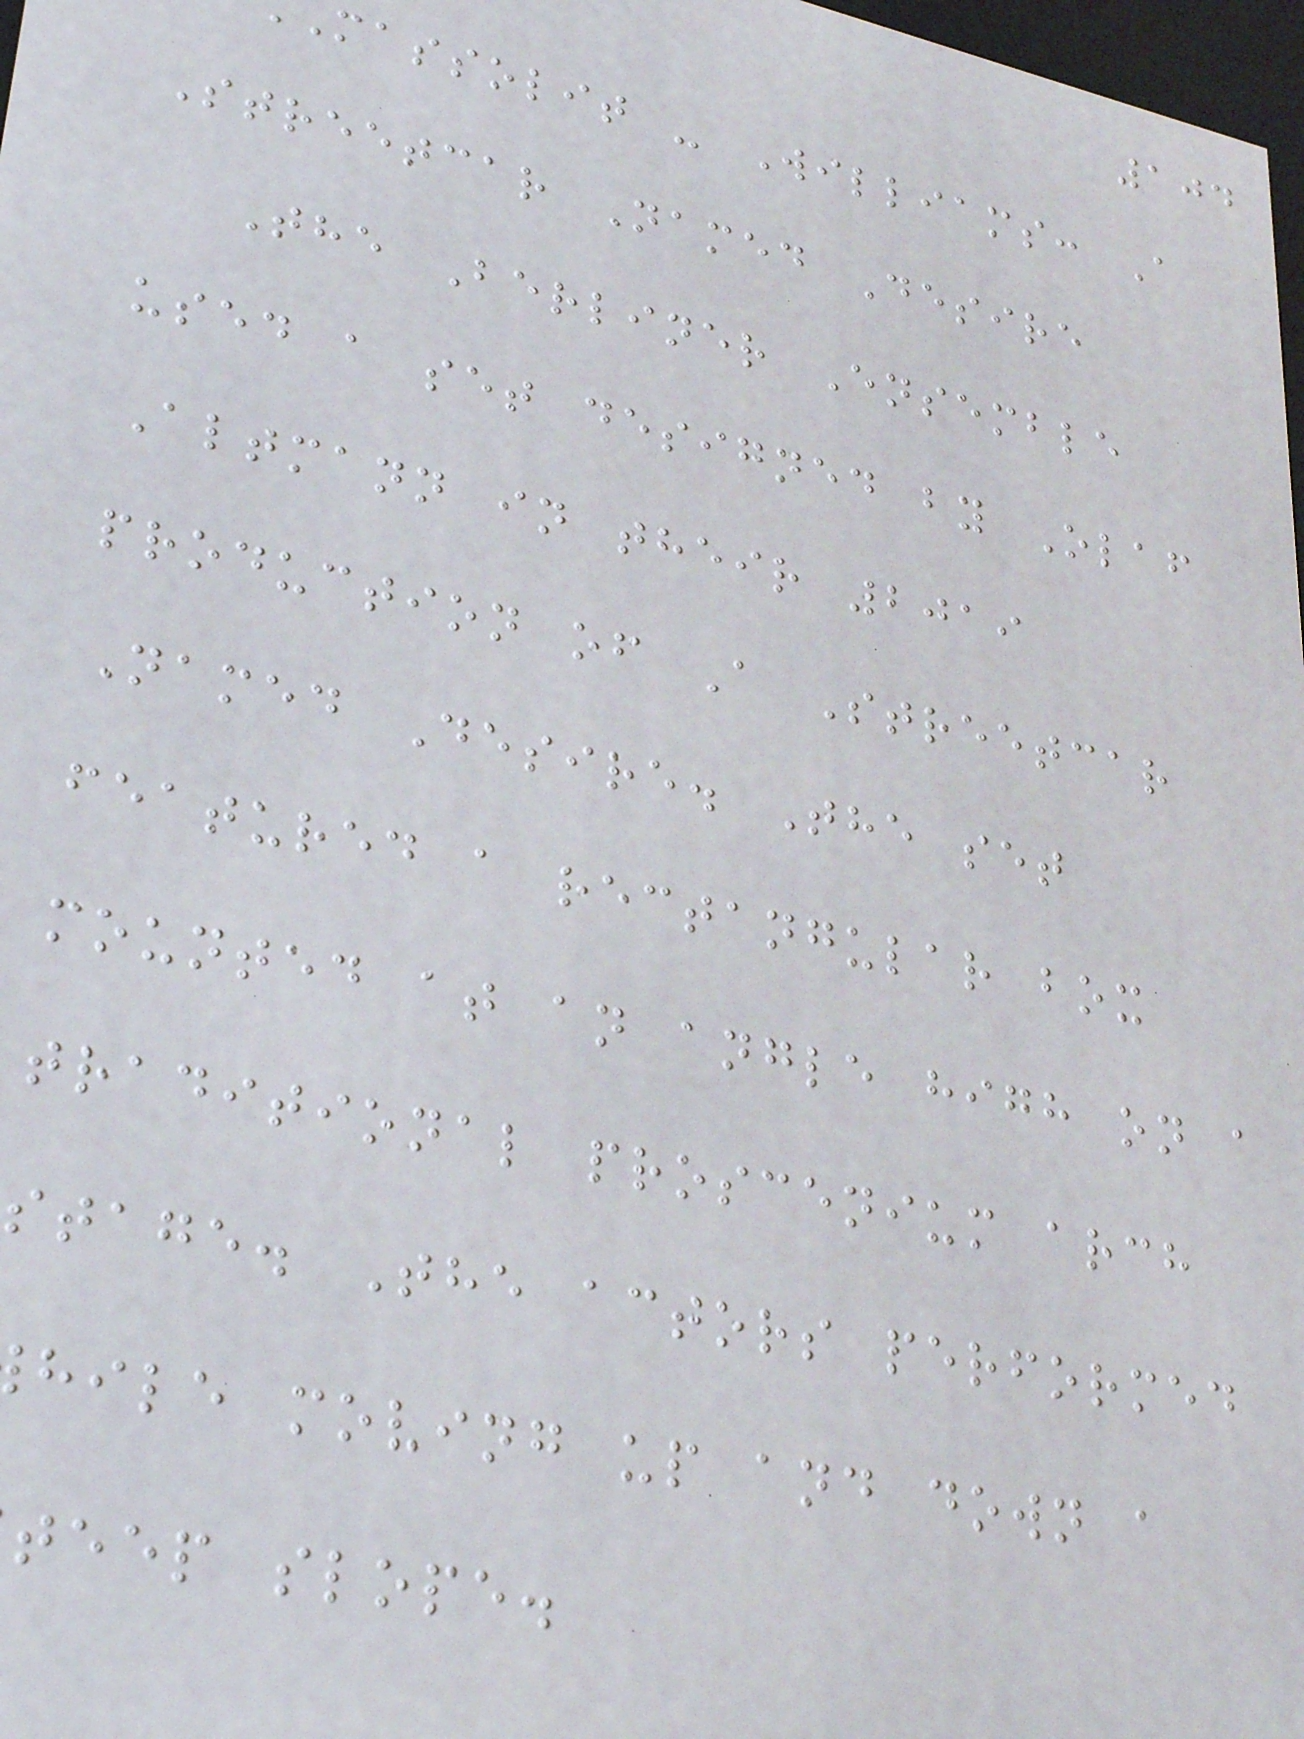104
massolit - Williams: A
Streetcar Named Desire
The Berliner Ensemble
used a set designed by Olaf
Altmann in their 2019
production of A Streetcar
Named Desire. The set
featured a rectangular box
mounted at an angle high on a
traditional proscenium arch
stage. The actors performed
hile moving up and down a
teep slope.
